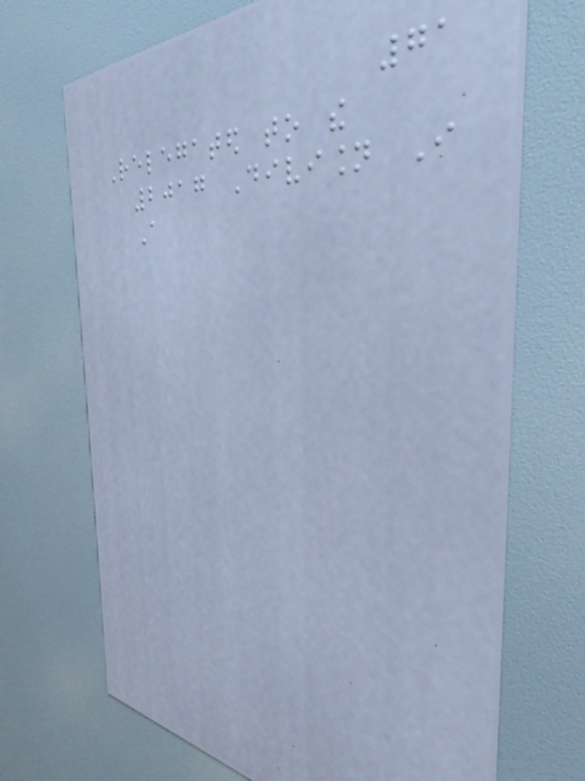71
Relegated to the
2017 Division I
A
